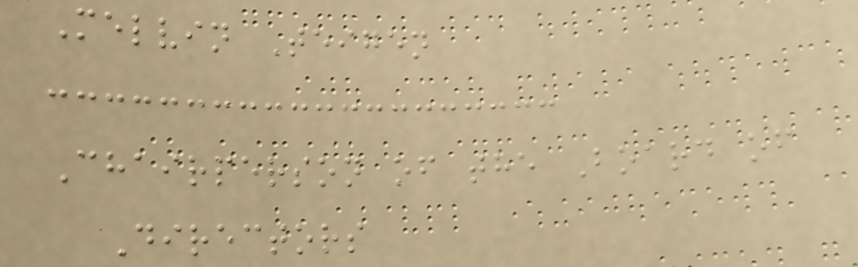Melvin Teigen
Chairperson of the Board of
Directors
